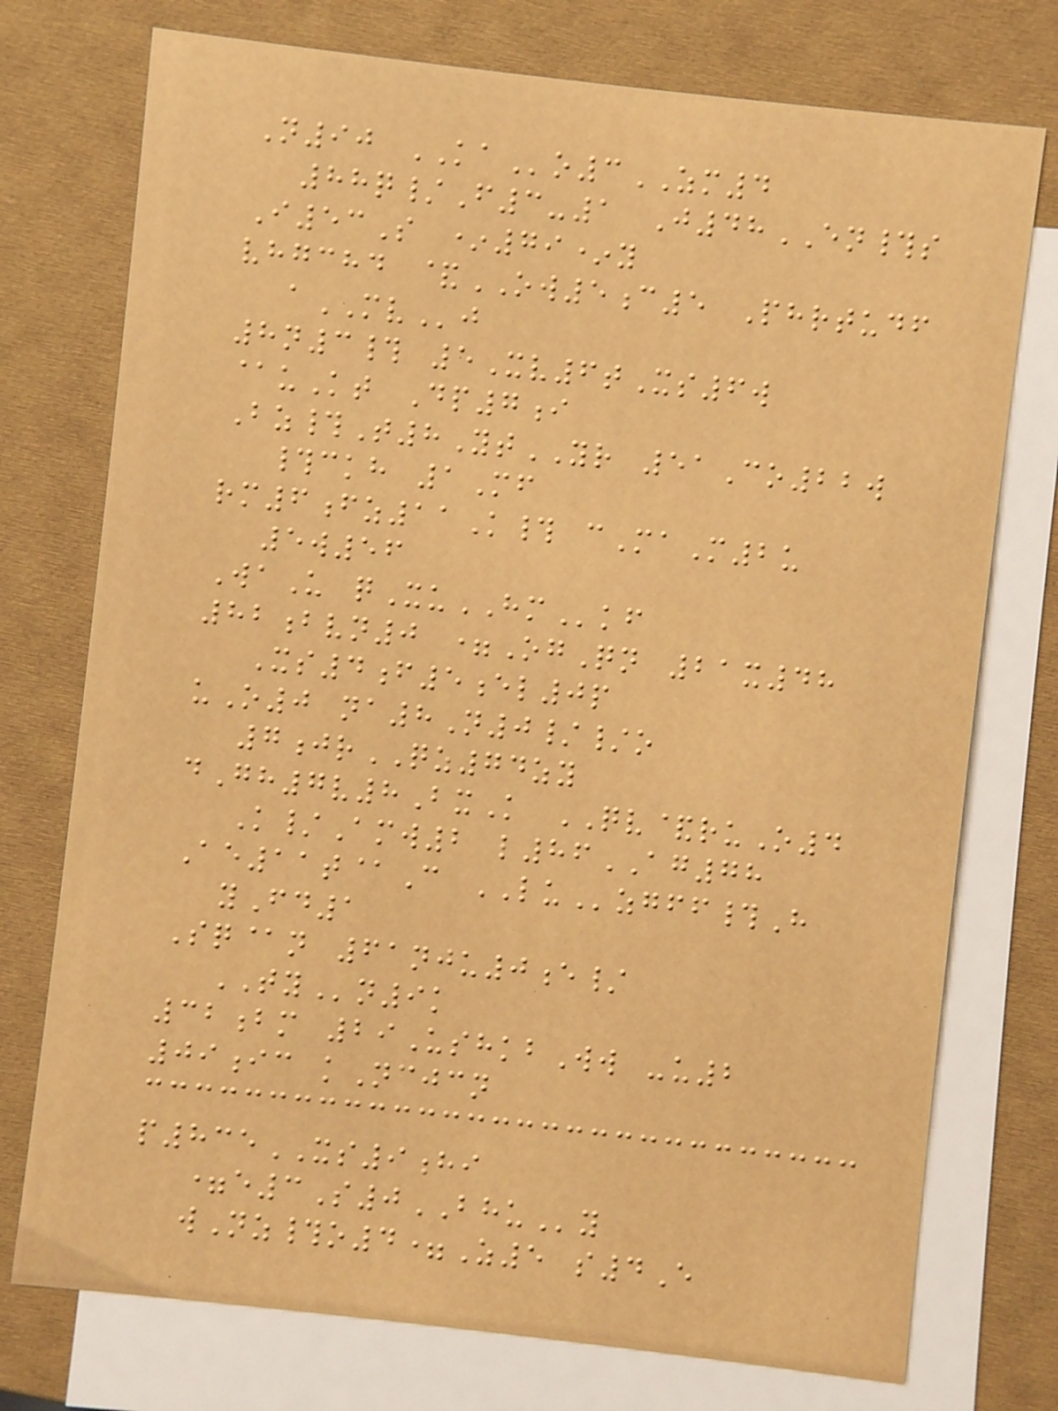N90 KAo3ZM4
88q/F3-1 J48EN#s
I53S *79*y
vhgchd &OW5c5 Phrtudf
aMVj
8n3# 5Xv6tXs6w
@uKt Dp7i
Bz#T8YtYR 51Co22w
#ckh 1Mf
rm6fz11K# cMaM2u
5w56
WaU qXuHMkf
82bvn0 =OgQn 21x48
Xs4f5el0p
uO0 na8N0//o
7jrQZ74zy
dGh7v8BxK QV&ruO4
K/Amw2 l86AG78
Ae11t@C LUzgff#H
yFd1
Sq@n 61nju0e/
TYn9k
32bm 29UshkbWw -u2
09ic kNcjcn
p835XS9hi
=e3S0BHUy
wNz#o4=Z5 s4E
